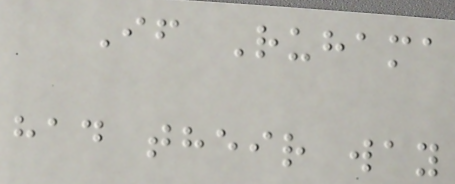If Ruhama
had their way
